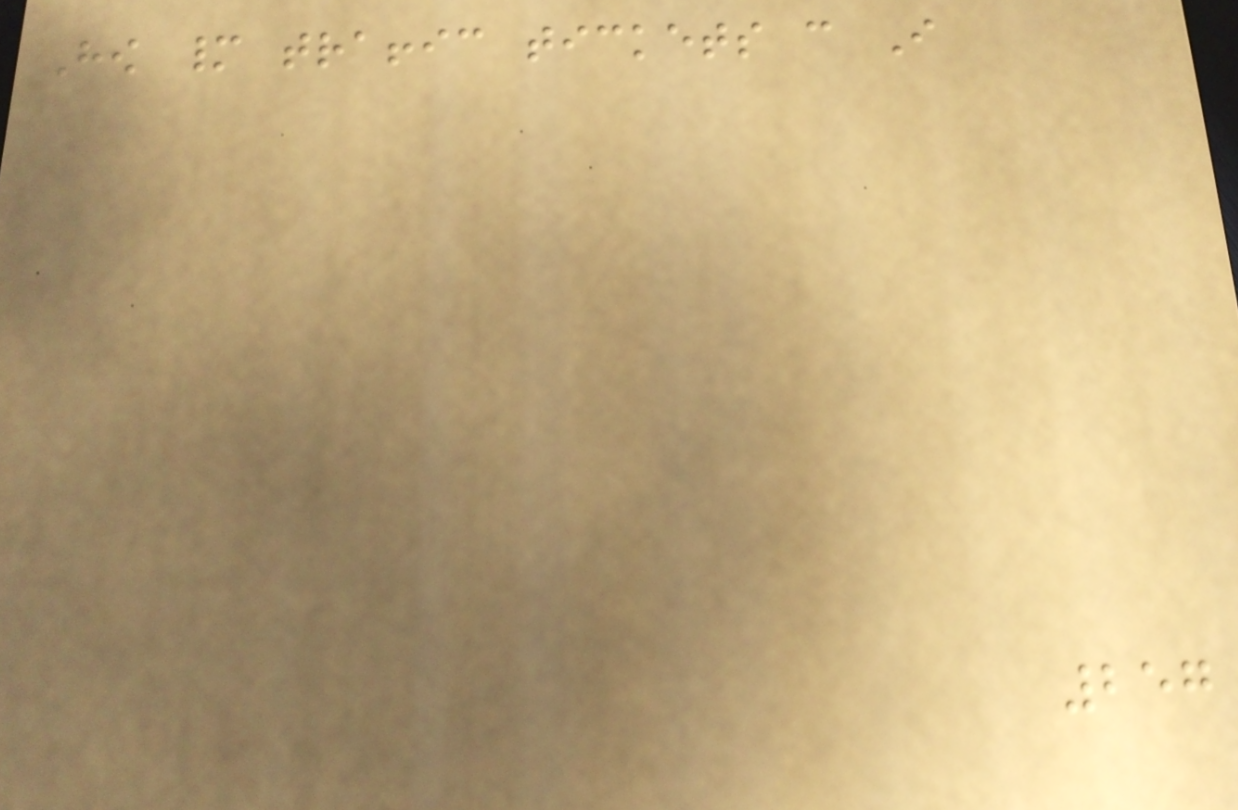How many traffic tickets can I
257
